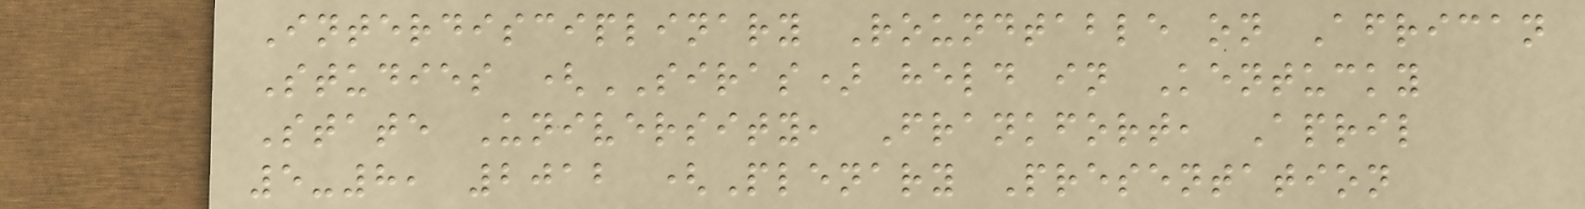Interdisciplinary Roundtable on African
Studies (SIRAS) held in Kentucky
State University, Frankfort, April
5-8, 2012 (Plenary Presentation
